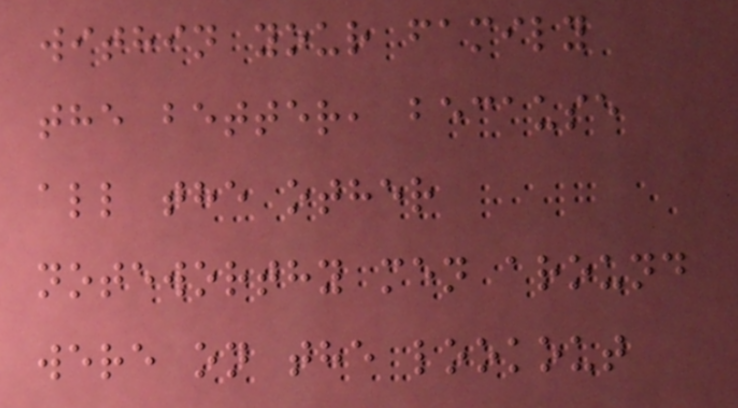within your family
the better, because
all the other
noteworthy men around
were on the lookout
